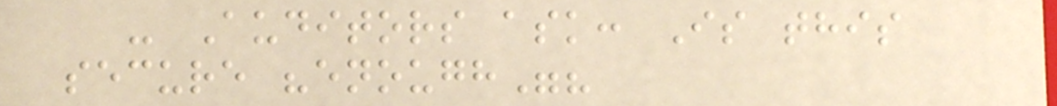- Auditors ask: Is this
secure "enough"?
